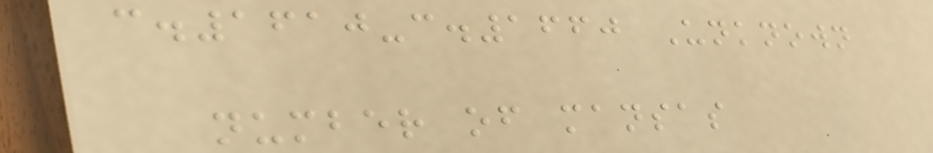c.1610-c.1660 Unknown
number of mansas
